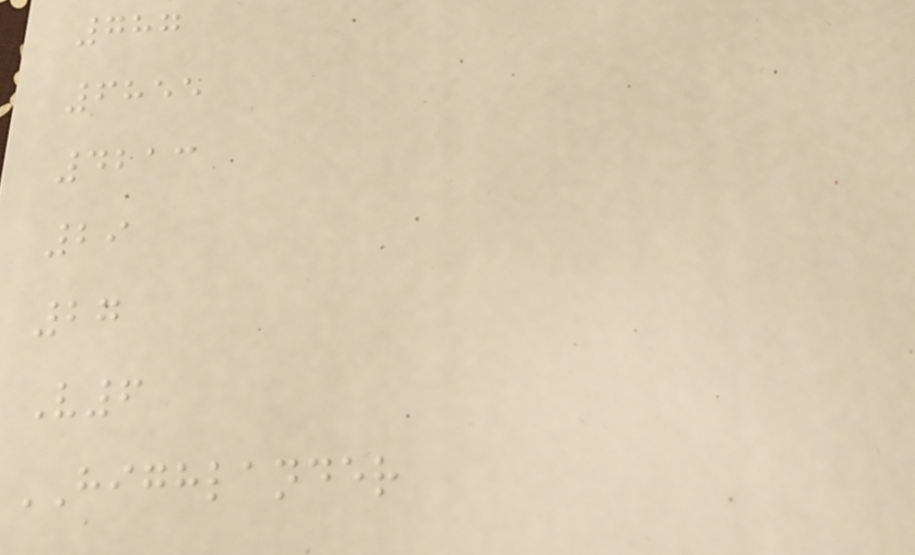787
6855
4213
29
27
V6
HIGHLANDER
